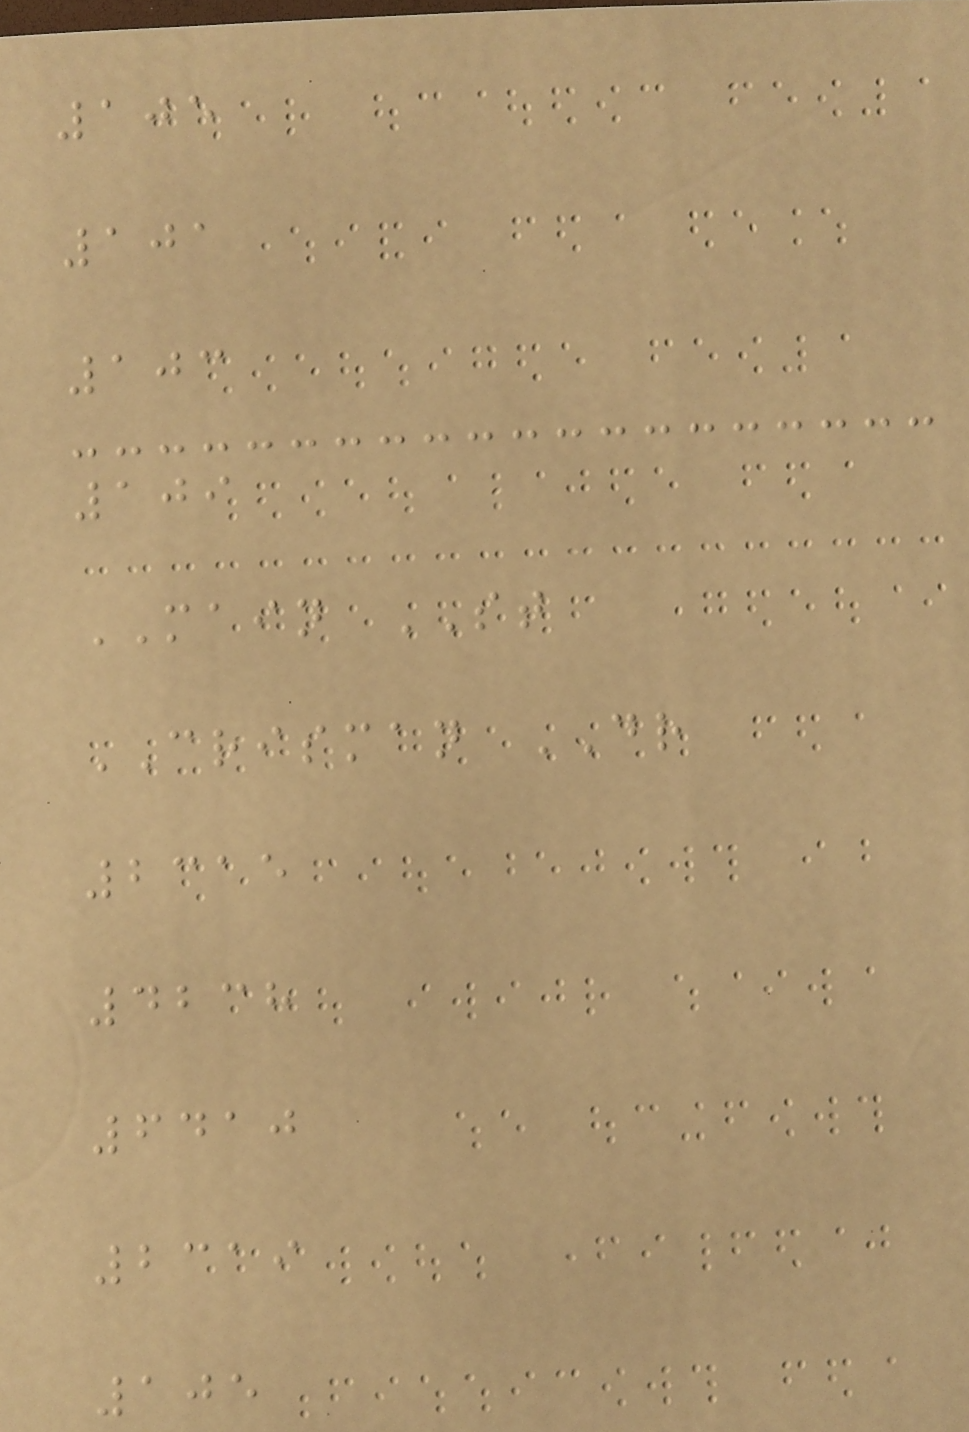105
101
103
109
MAIN ST
CRISMAN DR
2315
4238
6410
2319
105
